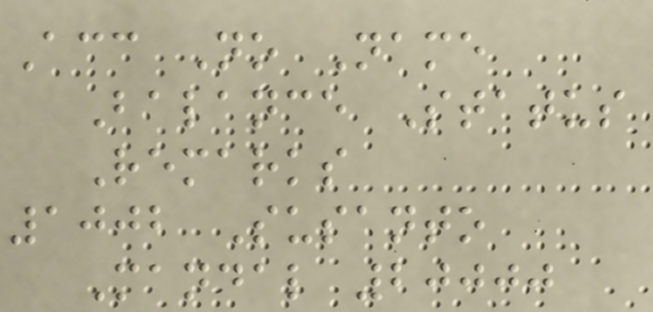Acc No Name
Balance Status
Remarks
1002 Susanto
Mandal 20000
